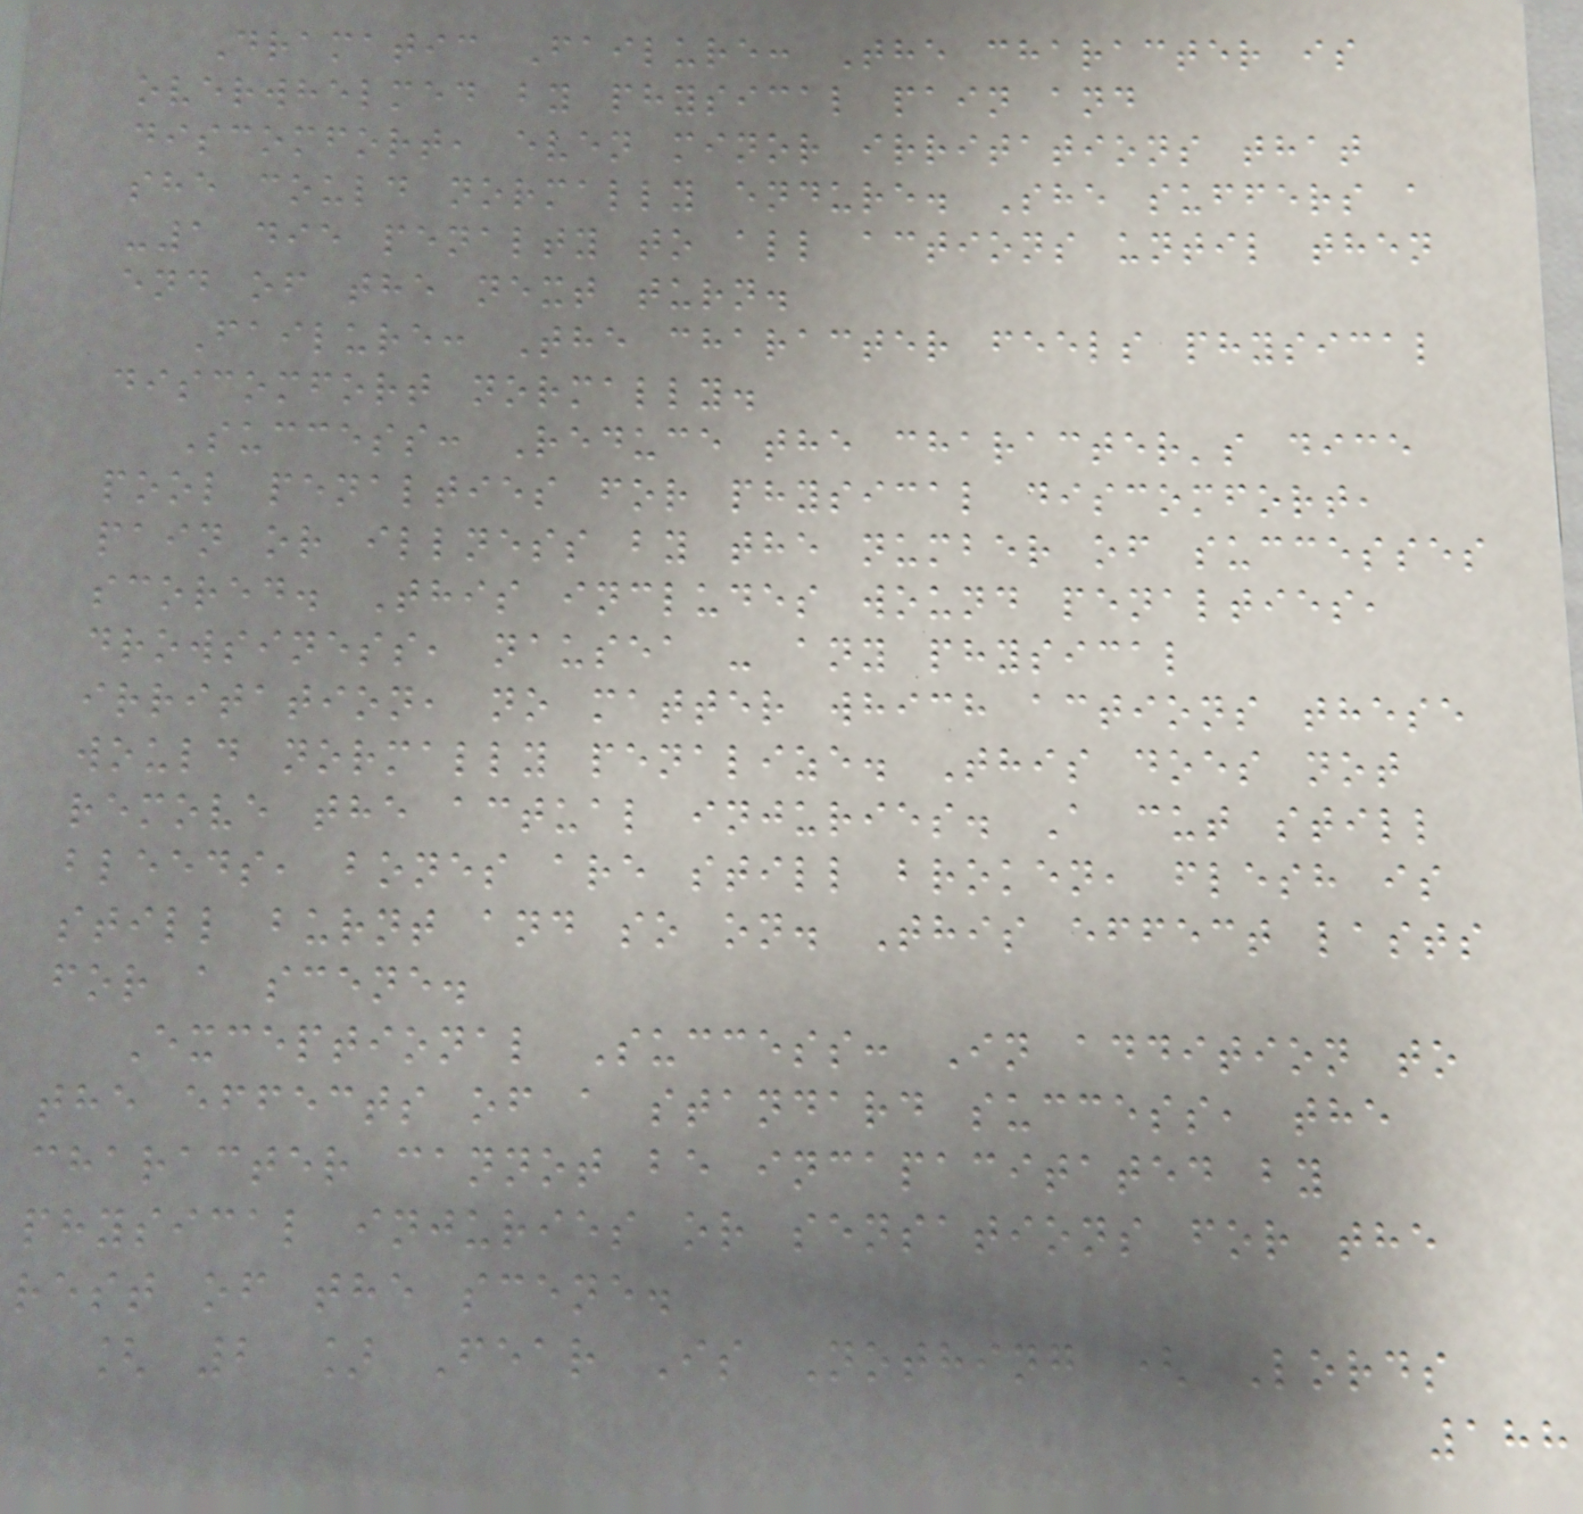Dramatic Failure: The character is
overwhelmed by physical pain and
discomfort, even minor irritations that
she could normally endure. She suffers a
-1 die penalty to all actions until then
end of the next turn.
Failure: The character feels physical
discomfort normally.
Success: Reduce the character's dice
pool penalties for physical discomfort,
pain or illness by the number of successes
scored. This includes wound penalties,
drowsiness, nausea - any physical
irritation, no matter which actions these
would normally penalize. This does not
remove the actual injuries. A cut still
bleeds, bones are still broken, flesh is
still burnt and so on. This effect lasts
for a scene.
Exceptional Success: In addition to
the effects of a standard success, the
character cannot be incapacitated by
physical injuries or sensations for the
rest of the scene.
[ 2 ] Fear Is Nothing ( Lords
188
